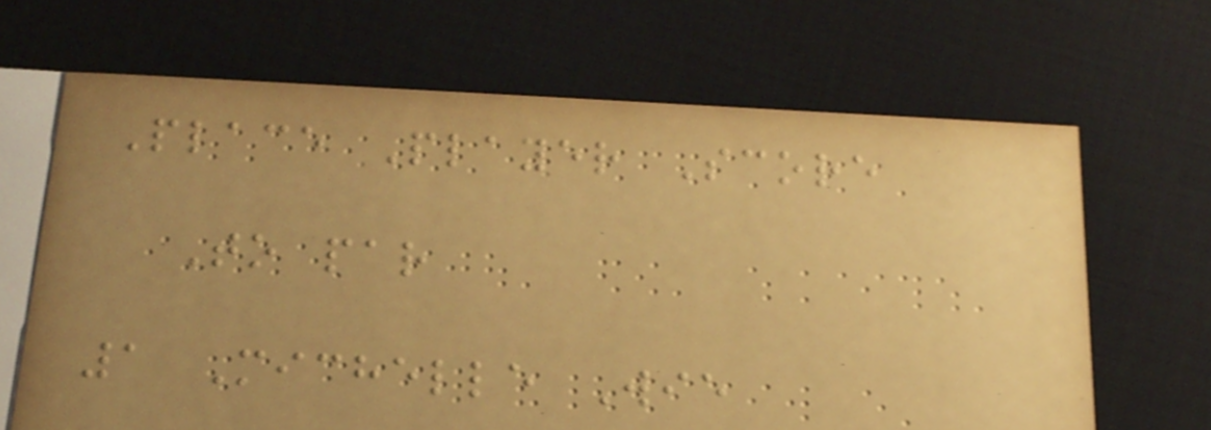Place Player Score
To par
1 Michelle Wie
